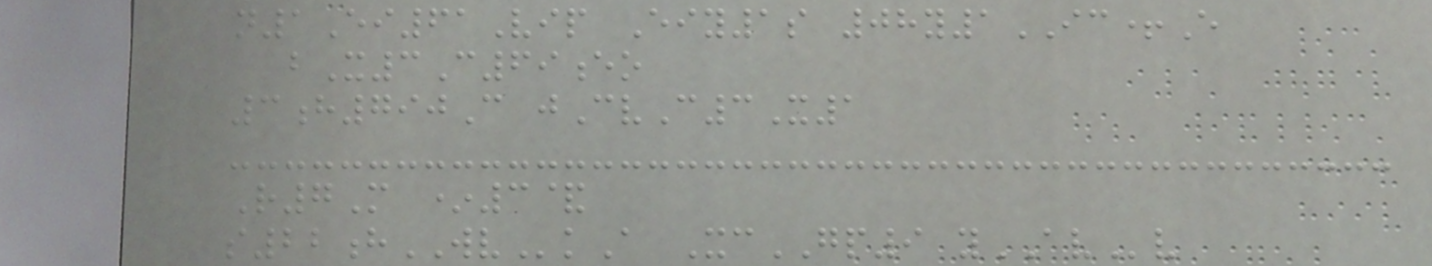n1Ei61Vip Eiy1s 08y1IC+E
bX3C69eo
3h790C jCvC3X1
R7M *3&
s22hWVkA XcGP9 yAVv
